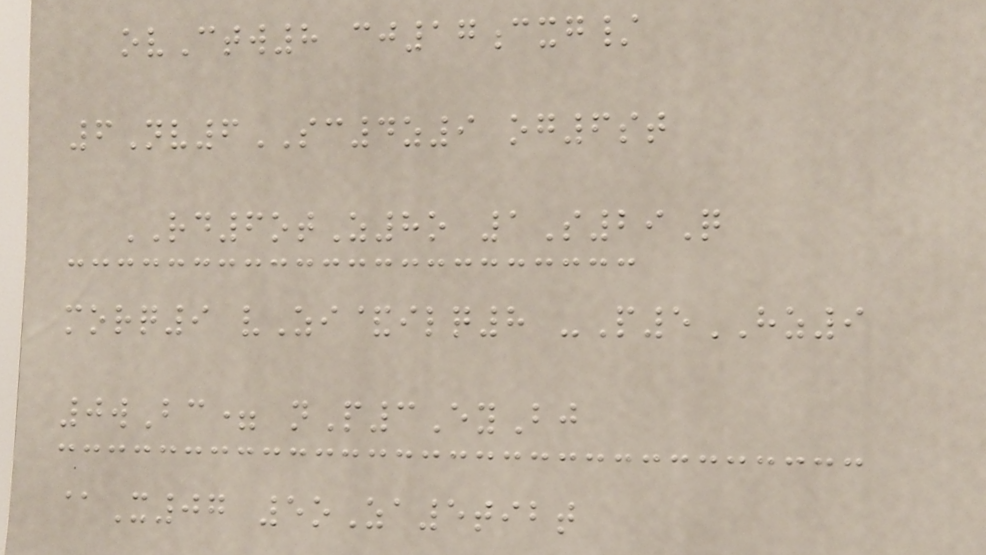ovCtw8 cj17cxg/
6Nv6SC4z9 og6st
RD6otZ8o 1S29Q
morq9 vZi&ilq8 -P5HZ9
0wBc= nP3EyBj
@X07 5oZa5tibt
